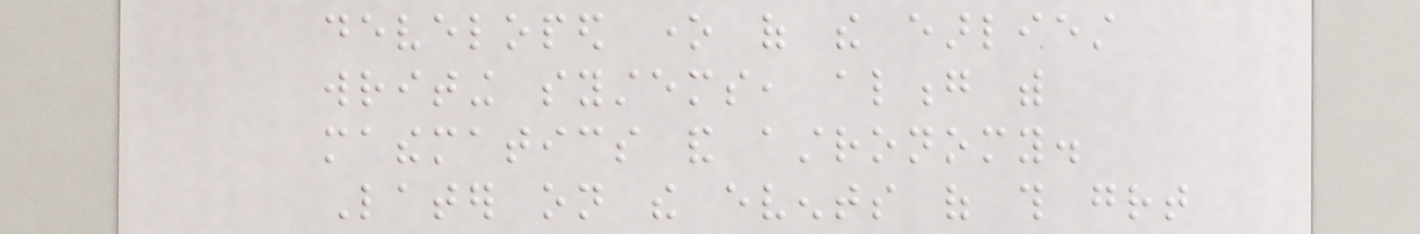developed one of the earliest
writing systems, along with
mathematics and astronomy.
Later on the events of this great
